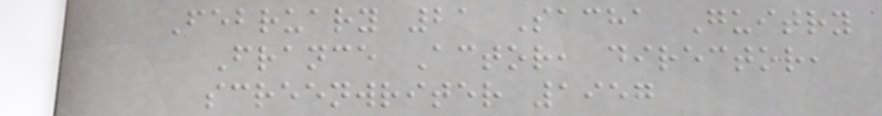February 21 Sacha Guitry
France Actor, director,
screenwriter 1957
